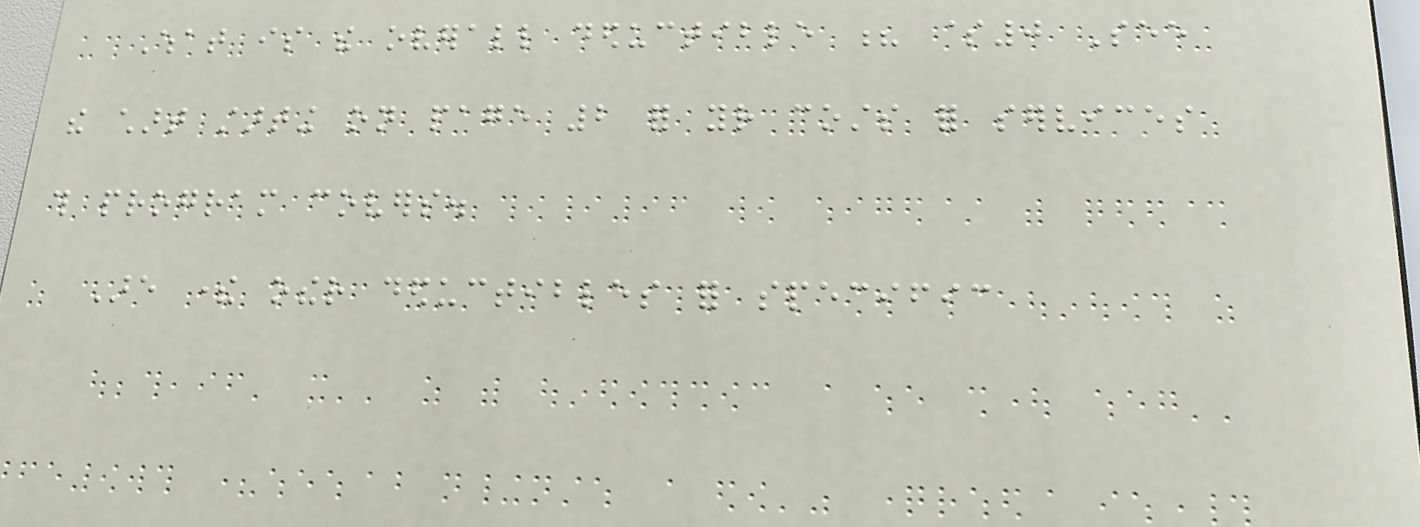What is the overall deductible ? $0 See
the chart starting on page 2 for your costs for services
this program covers.
Are there other deductibles for specific
